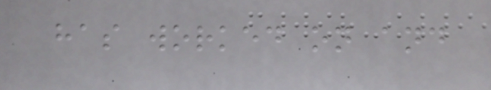has worked on and
